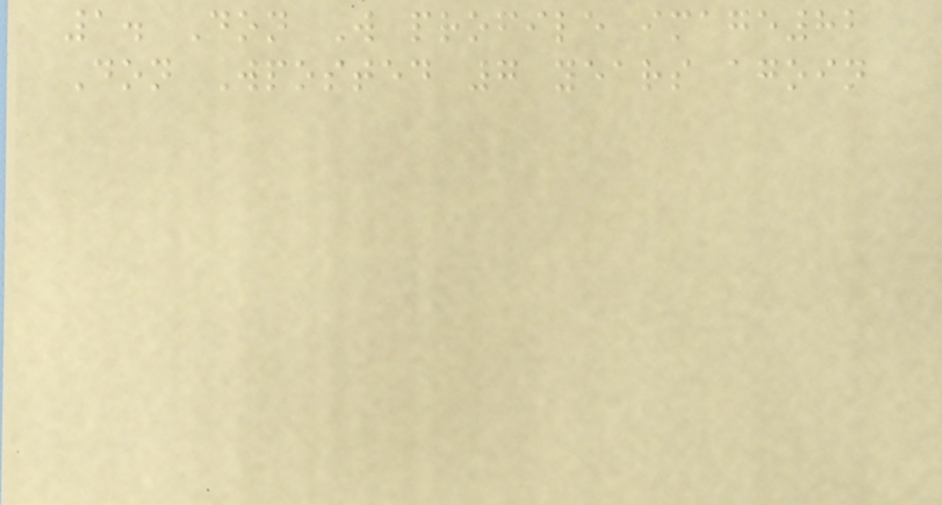1. Don W profile image82
Don Wposted 7 years agoin
